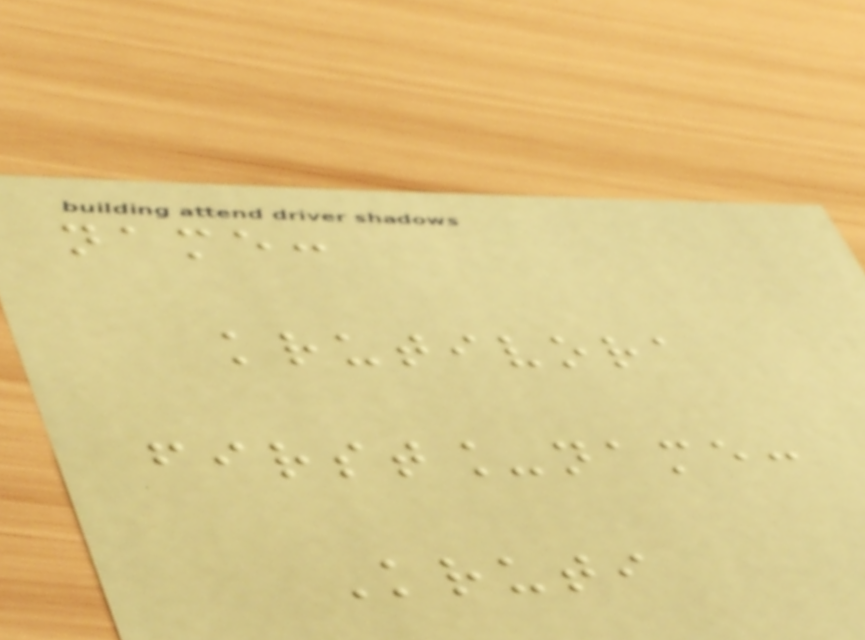name:
krutivora
first_name:
Kruti
